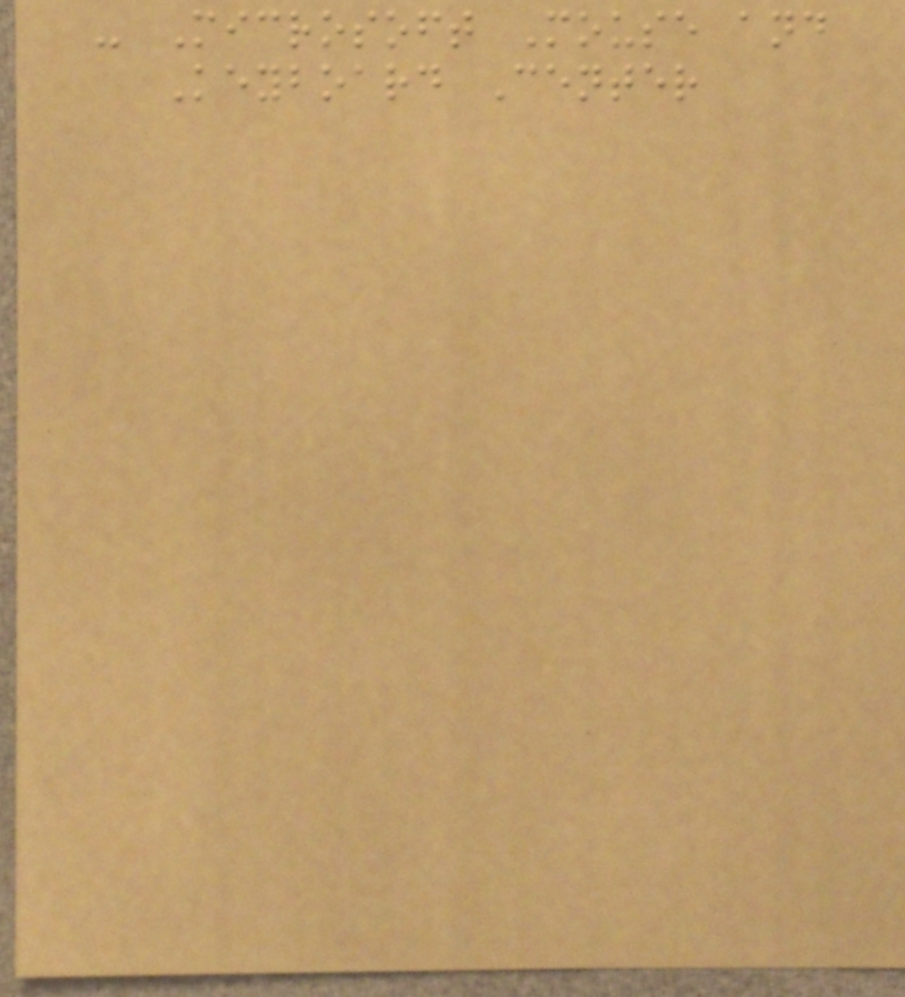- Microsoft Mouse and
Keyboard Center
